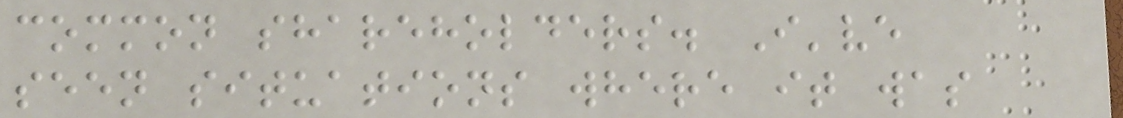common shareholders. I've
seen situations where it was
